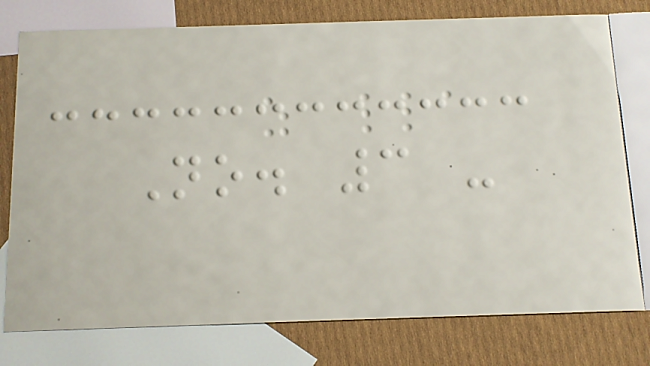No. 3 -
